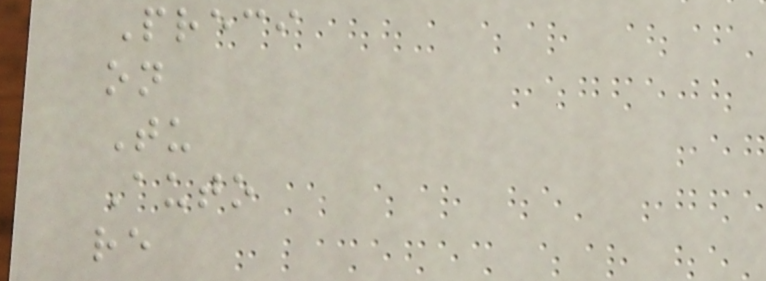Preci
on
Tu
Auto
re
